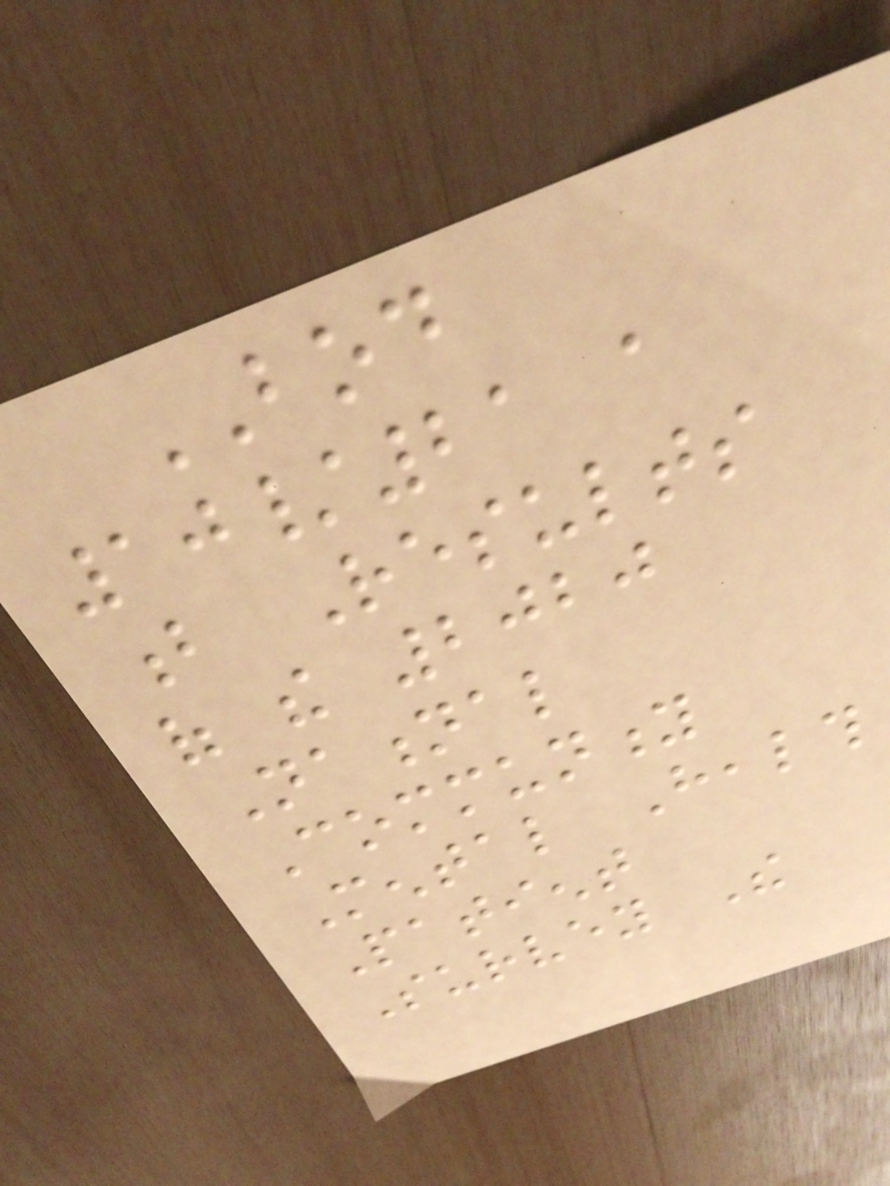BOD
10/21 a
b Results
of the 2020
National
Community
Mental Health
Patient
Survey The
